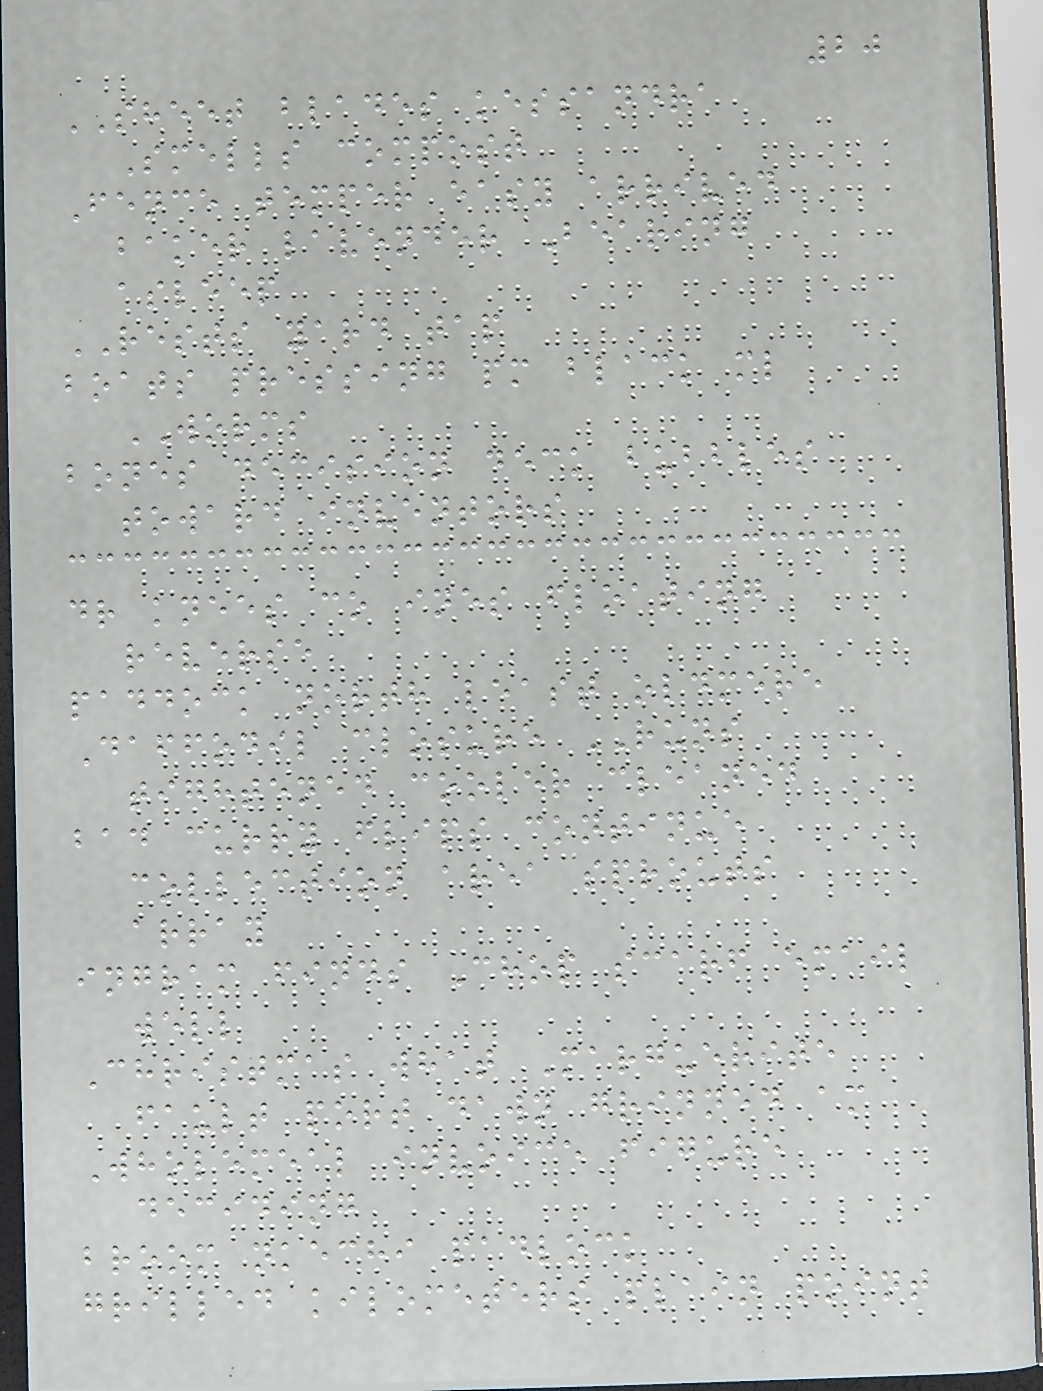20
SHEET blades kessandra
Smells compost
Fence temper easy arrived
baker lavender Bearing
asleep
RESTS yard tap
boats pressing pm black ml
WORMS
bones decision deck bubbles
toward inventors
dr knees co ines floating
reverse
paddock north least oldmere
Daffodil closure RUNS
tightened cooler cleaned
bad curry flips continue
collection area sprouts
array
ingram finds Chop scarf email
well
Christmas what Marguerite
fault port dawn grinned am
Wholemeal invoice figure
deciding
broom nkechi padlock
grilled kilometers plain point
